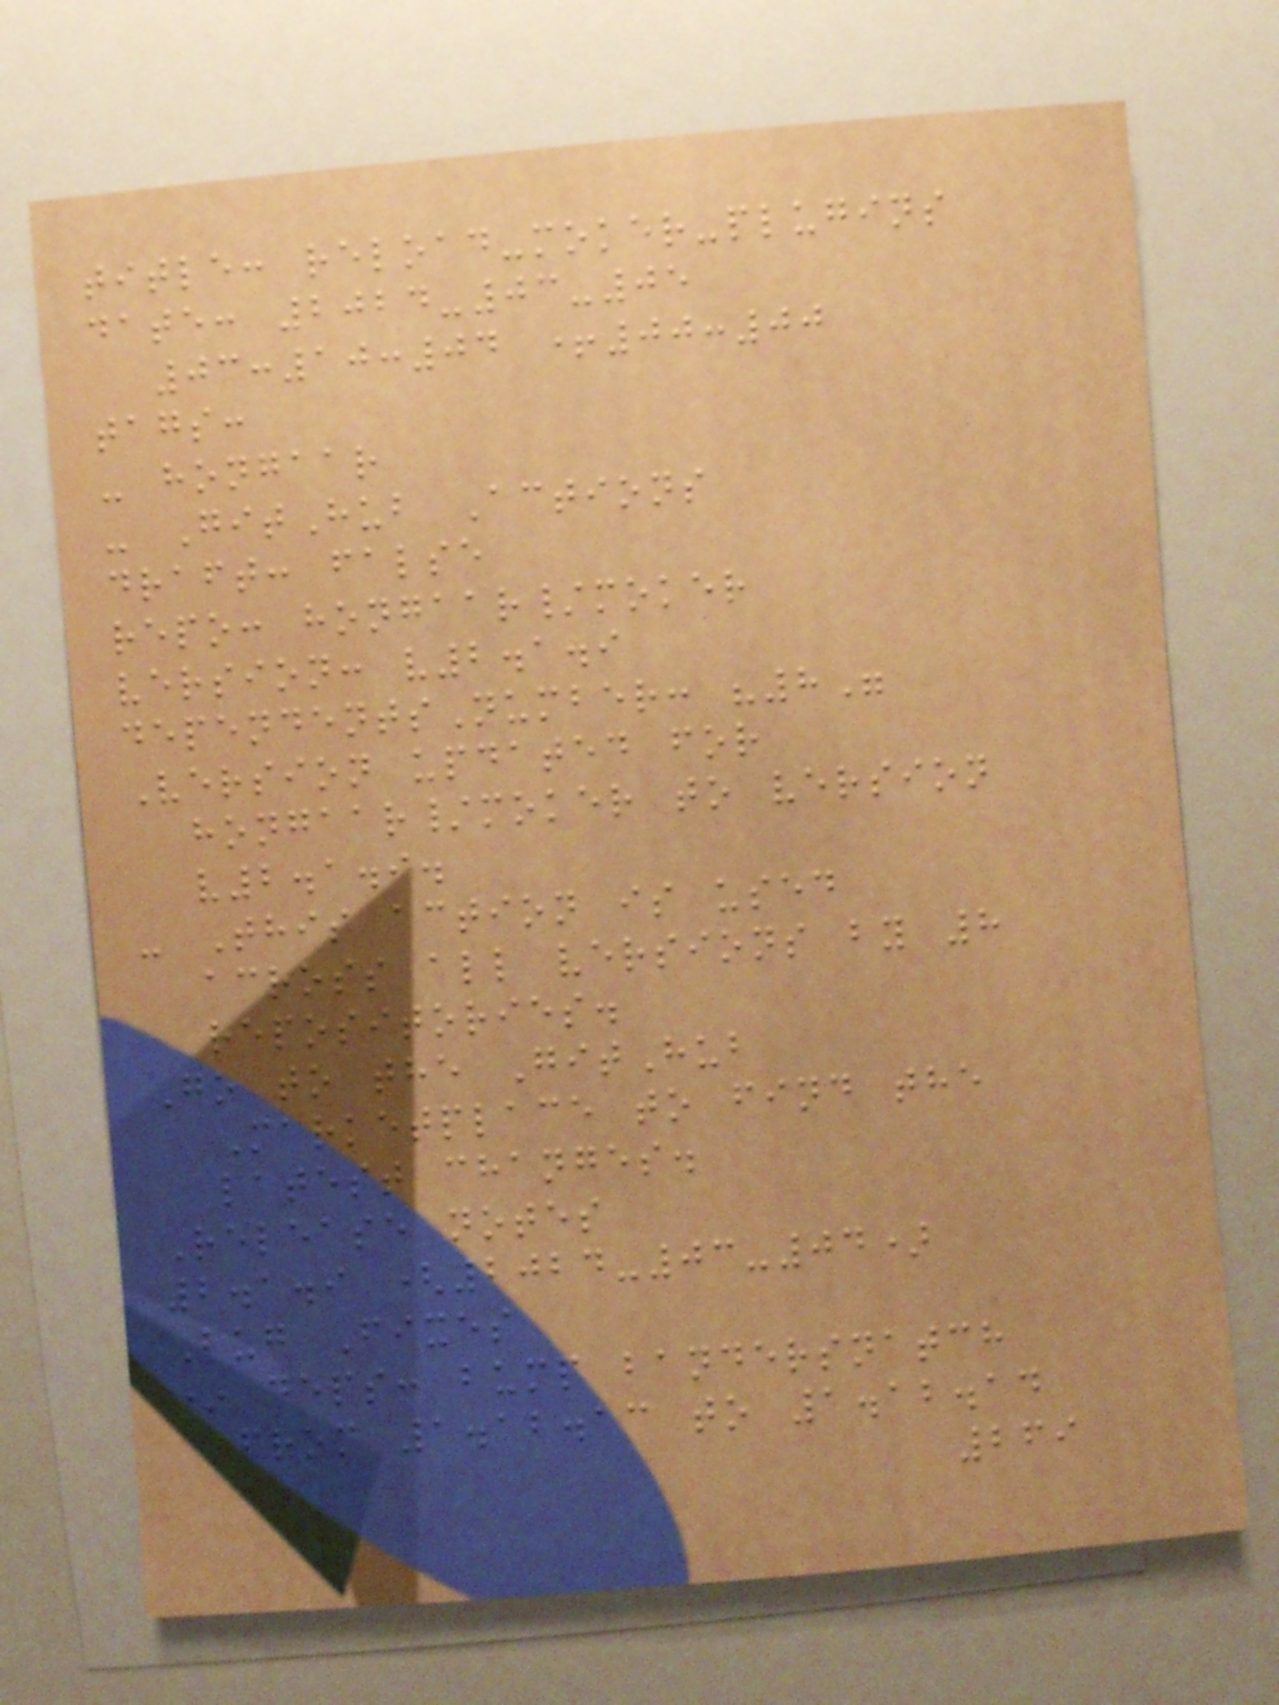title: reload-moker-plugins
date: 2024-03-05
03:10:04 +00:00
tags:
- hongaar
- GitHub Actions
draft: false
repo: hongaar/moker
version: v2.1.9
dependentsNumber: "8"
Version updated for
hongaar/moker to version
v2.1.9.
- This action is used
across all versions by 8
repositories.
Go to the GitHub
Marketplace to find the
latest changes.
Release notes
2.1.9 (2024-03-04)
Bug Fixes
* deps: bump bandersnatch
from 1.12.13 to 1.12.14
269
